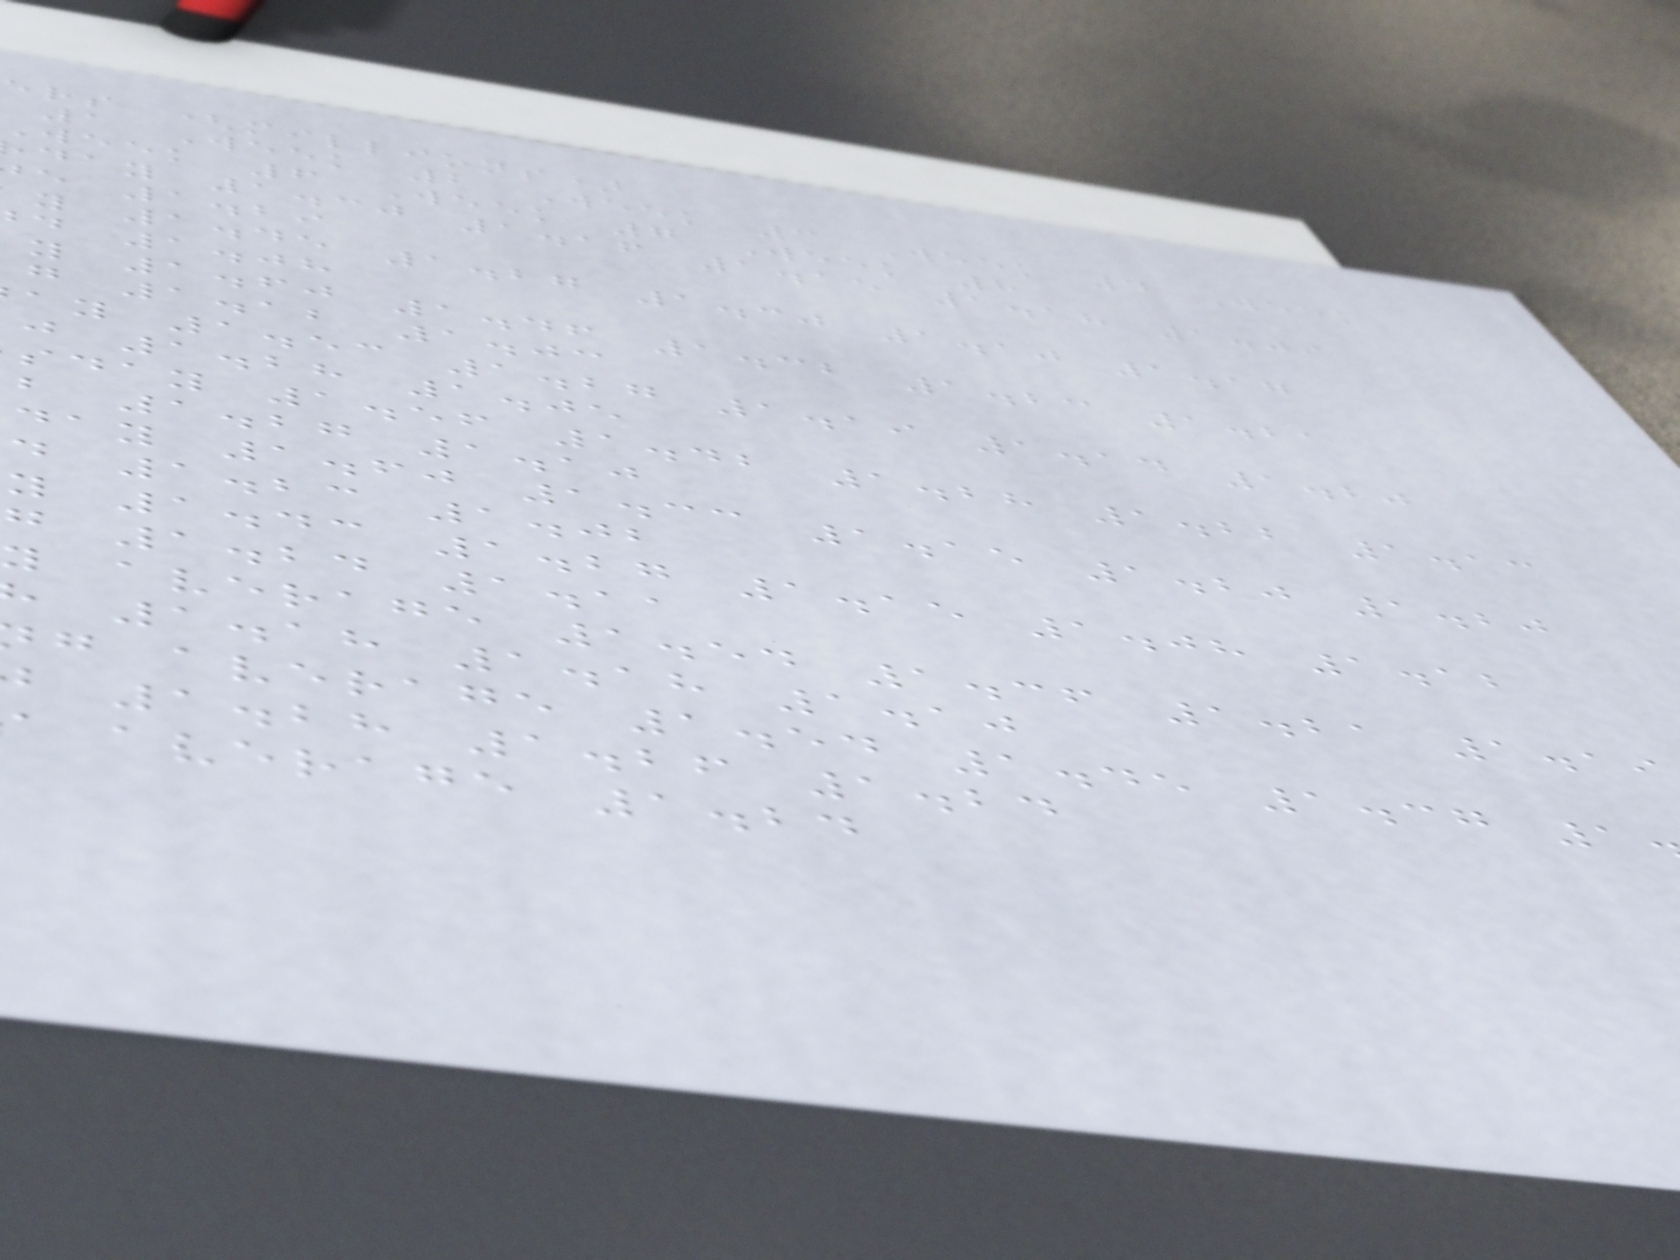ers (millions)
1 Week 2 Week 3 Week 4 Week
week 6 Week 7 Week 8
day 1.30 1.16 1.15 1.18 1.09
e 1.29
y 1.45 1.27 1.30 1.10 1.17
d 1.08
y 1.60 1.46 1.32 1.23 1.21
g 1.12 1.03
ay 1.53 1.27 1.19 1.14 1.20
j 1.28 1.05
sday 1.56 1.42 1.28 1.22 1.13
b 1.27 1.10
day 1.60 1.33 1.15 1.20 1.20
d 1.23 1.02
y 1.43 1.27 1.15 1.08 1.12
g 1.24 1.11
average 1.54 1.36 1.21 1.19
1.18 1.18 1.10
g average 1.54 1.45 1.37 1
1.28 1.26 1.24
average 1.24
